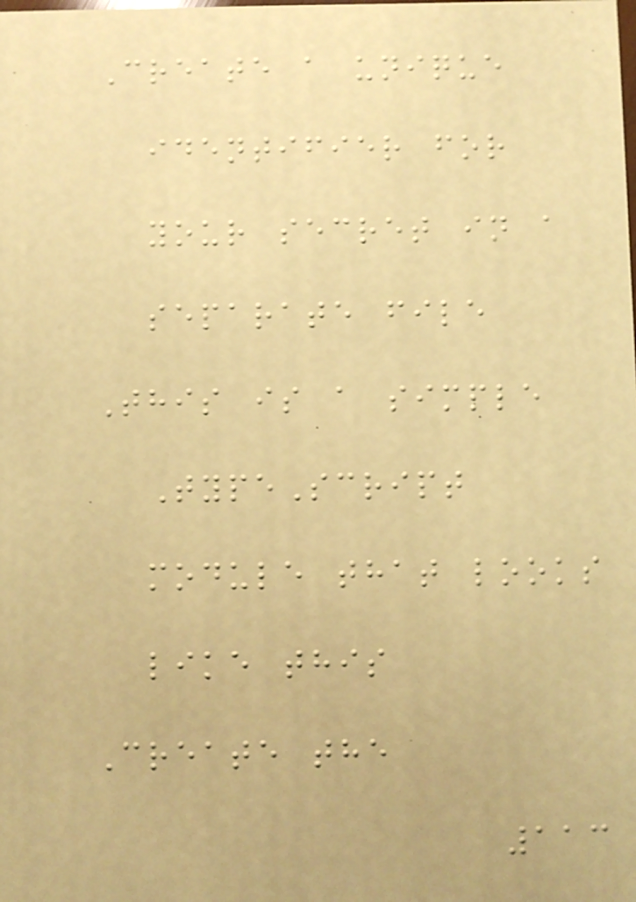Create a unique
identifier for
your secret in a
separate file
This is a simple
TypeScript
module that looks
like this
Create the
113
